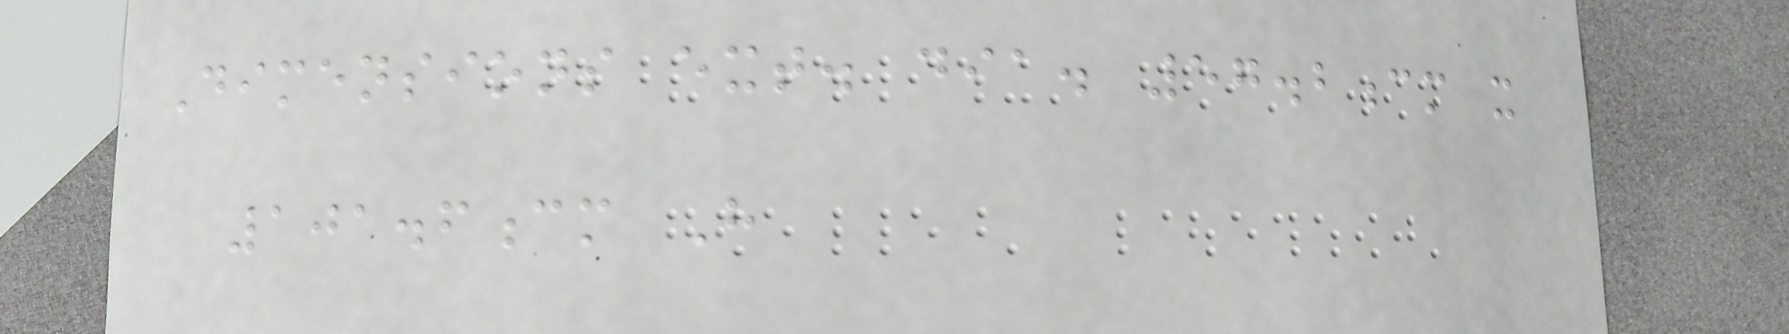Dimensions ext. dia. 57.2cm x
101.6cm H
